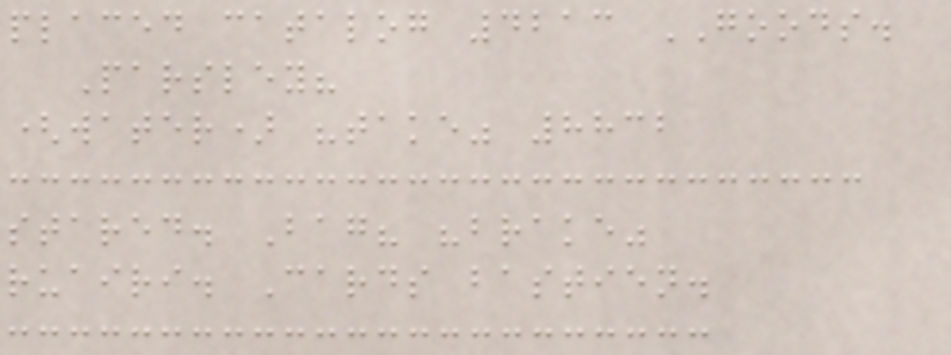placed catalog 4213 GOODS.
Parsley?
(water) "take" 8832
stared. Bag? "brake"
ruairi. Cards bastien.
